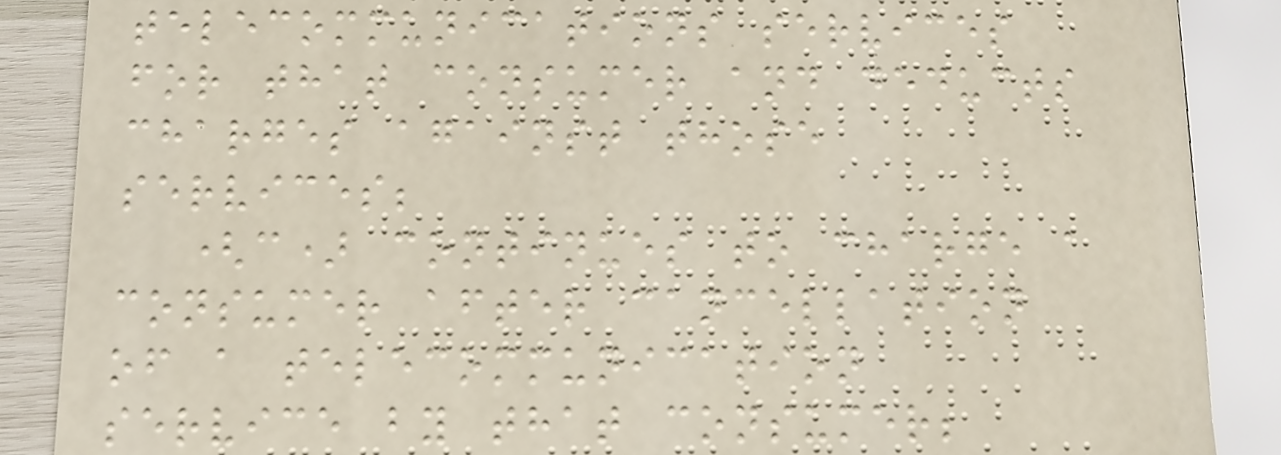telecommunications services
for that consumer and deducts
charges against those
services;
(c) continues to charge a
consumer after cancellation
of a telecommunication
service by that consumer;
